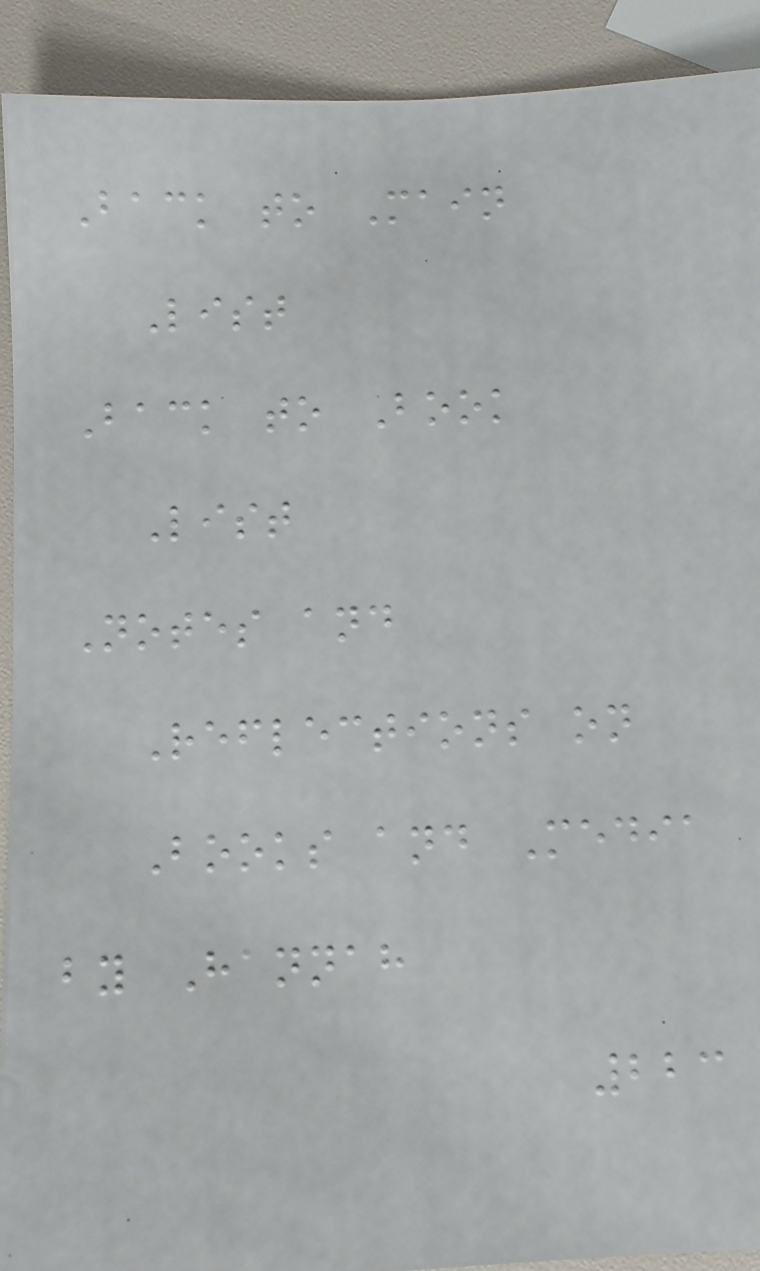Back to Main
List
Back to Book
List
Notes and
Reflections on
Books and Media
by Hannah
223
